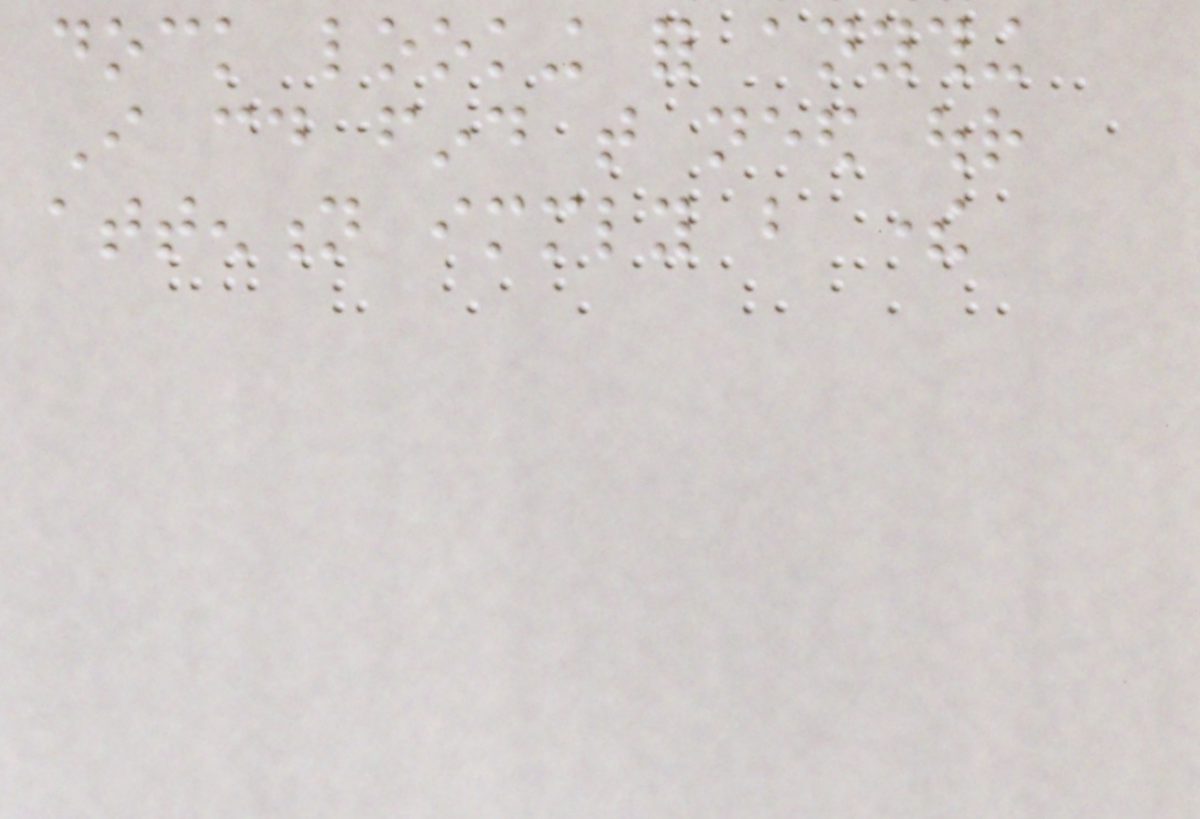dock looking for anything
I could find that need our
attention immediately but there
